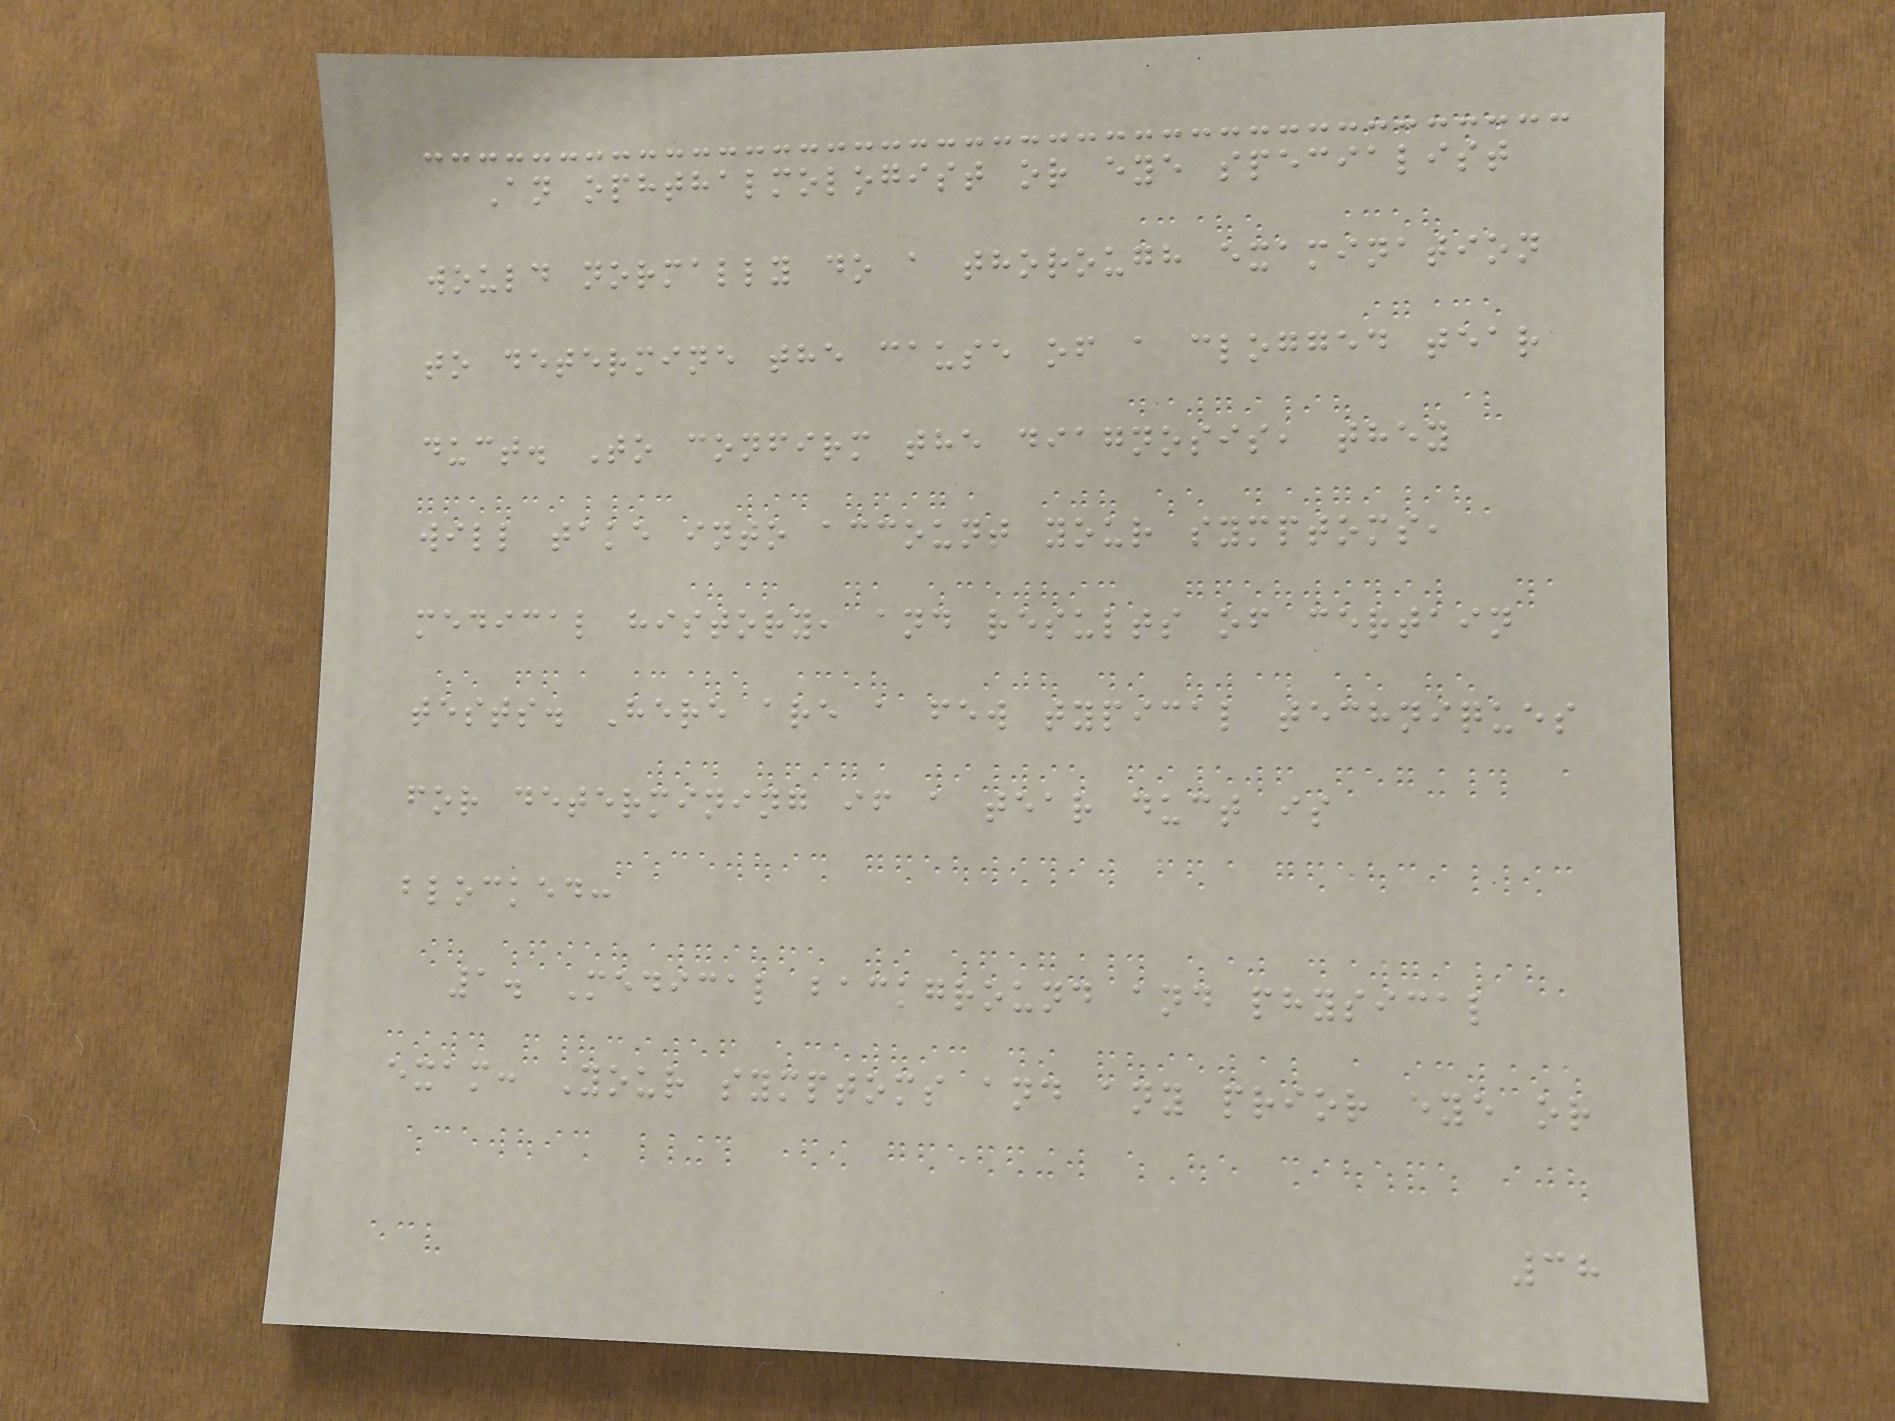An ophthalmologist or eye specialist
would normally do a thorough examination
to determine the cause of a clogged tear
duct. To confirm the diagnosis, they
will take into account your symptoms,
medical history, and results of certain
tests. Here are a few typical techniques
for determining if a tear duct is
blocked:
1. Medical background and physical
exam: Your symptoms and any prior eye or
38
